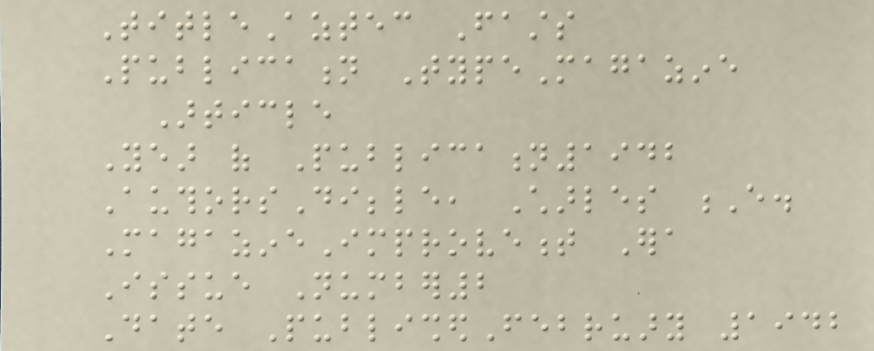TitleAztec Fasts
Publication TypeMagazine
Article
Year of Publication1942
AuthorsDibble, Charles E.
MagazineImprovement Era
Issue Number2
Date PublishedFebruary 1942
